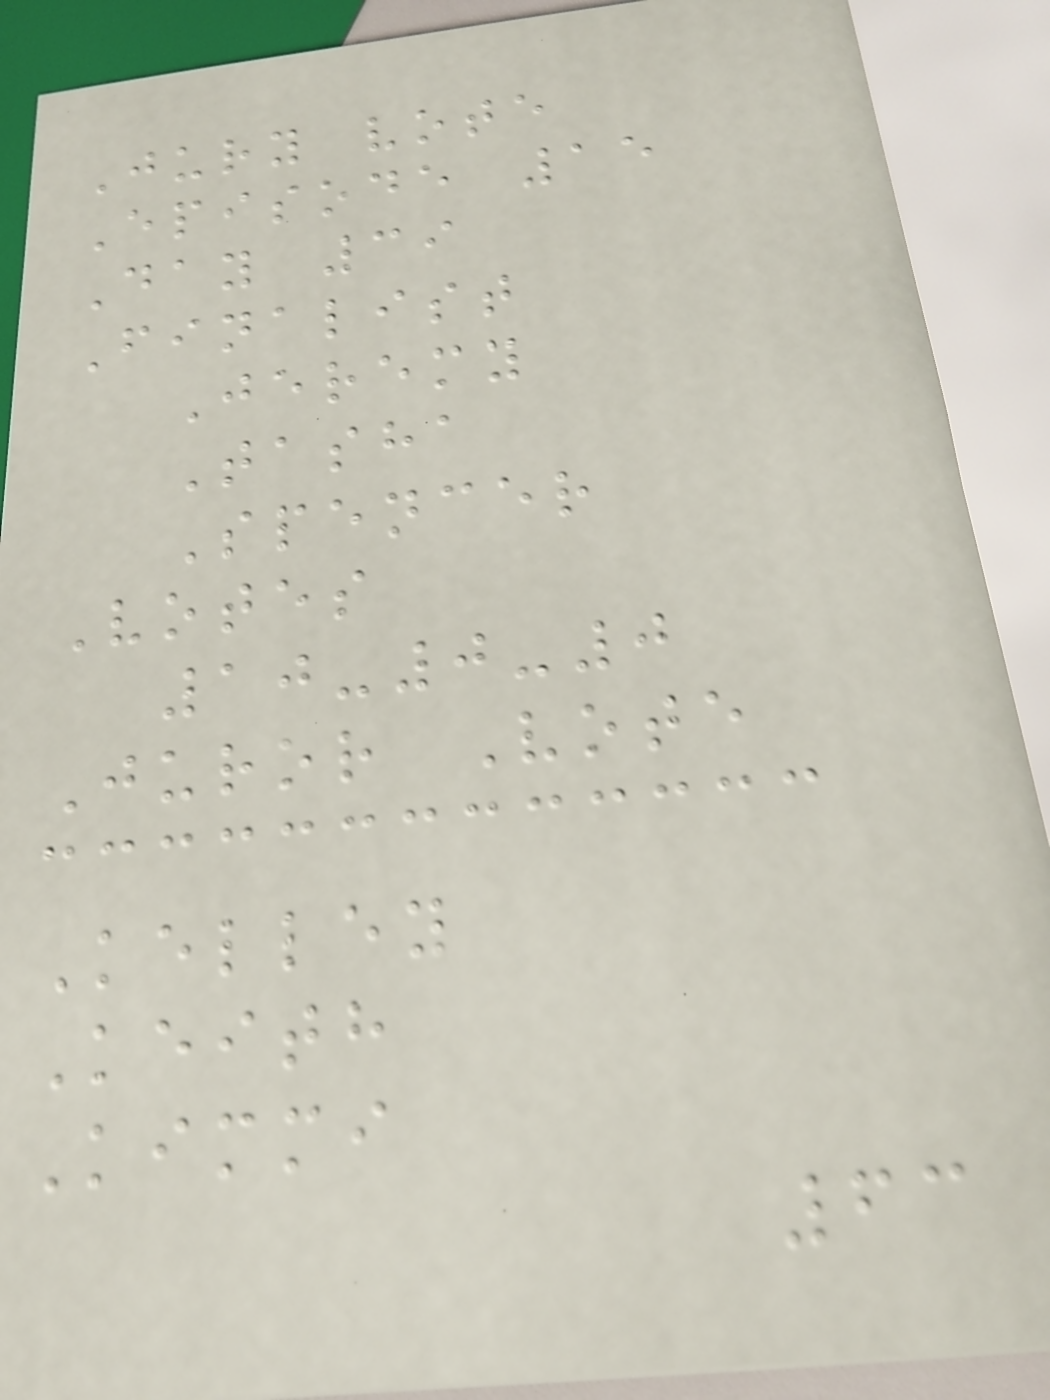Jury vote
Episode 15
Day 39
Finalist
Jeremy
Tasha
Spencer
Votes
10-0-0
Juror Vote
Kelley
Keith
Kimmi
63
